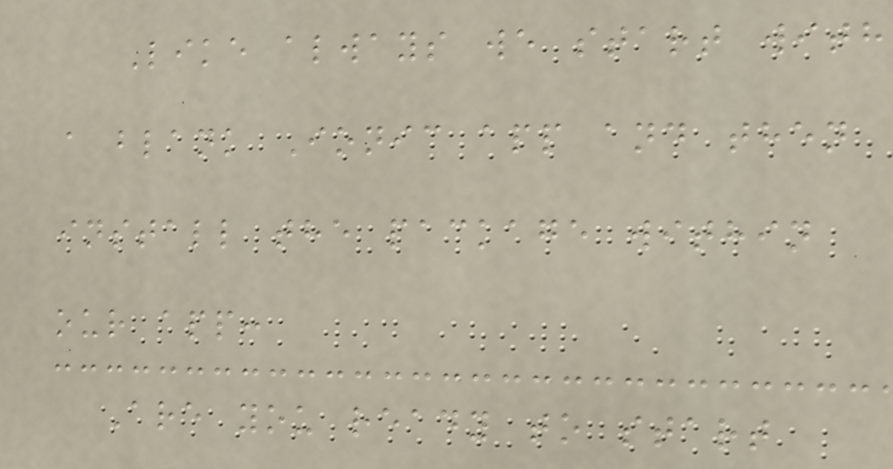Like always we start with
a blank Ionic app and then
install the package within
our app:
Are you ready to start
